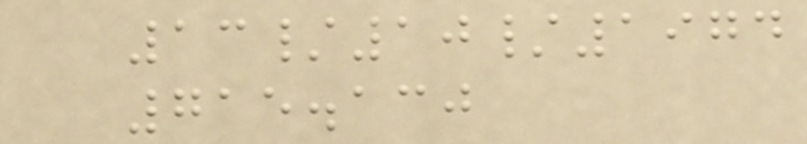13/10/1974
715.130
